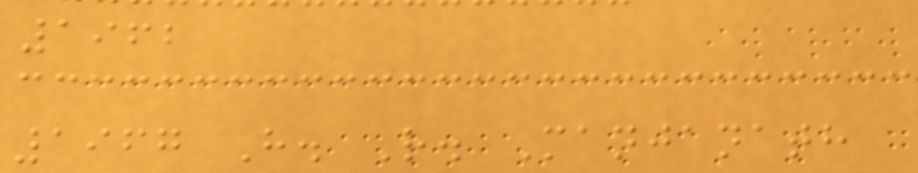1962
1967 H. R. Manjanath
